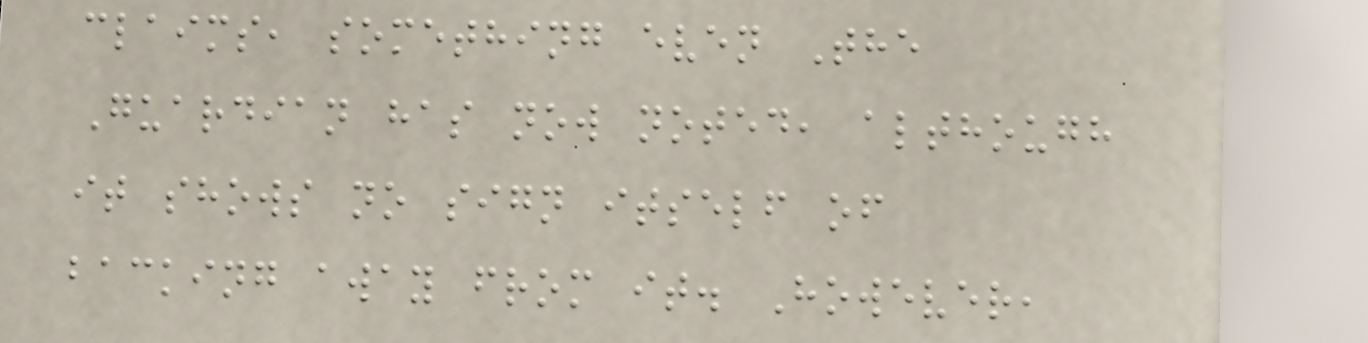claims, something even The
Guardian has now noted, although
it shows no sign itself of
backing away from it. However,
